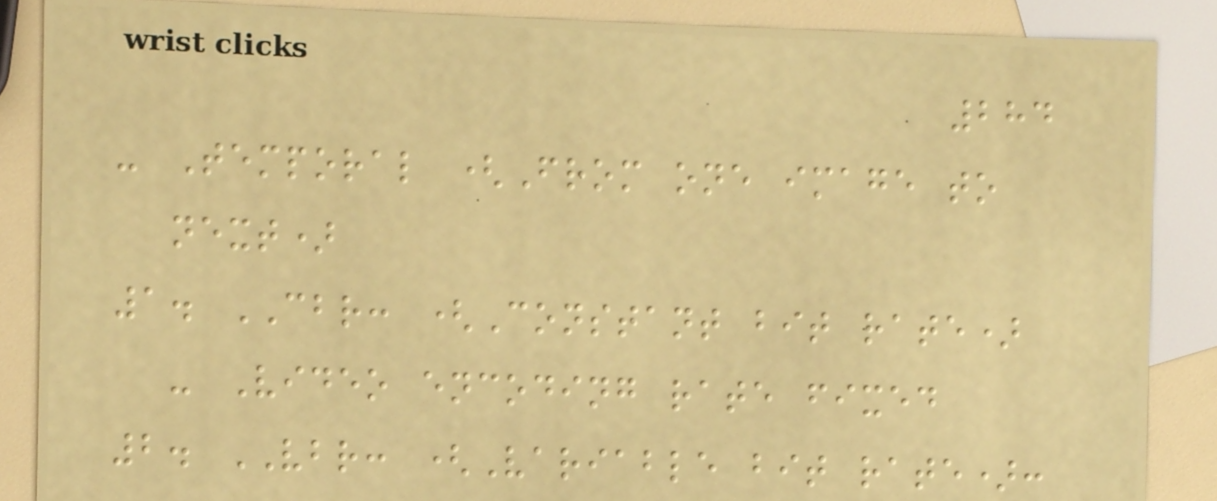284
- Temporal (From one image to
next)
1. CBR: (Constant bit rate)
- Video encoding rate fixed
2. VBR: (Variable bit rate):
